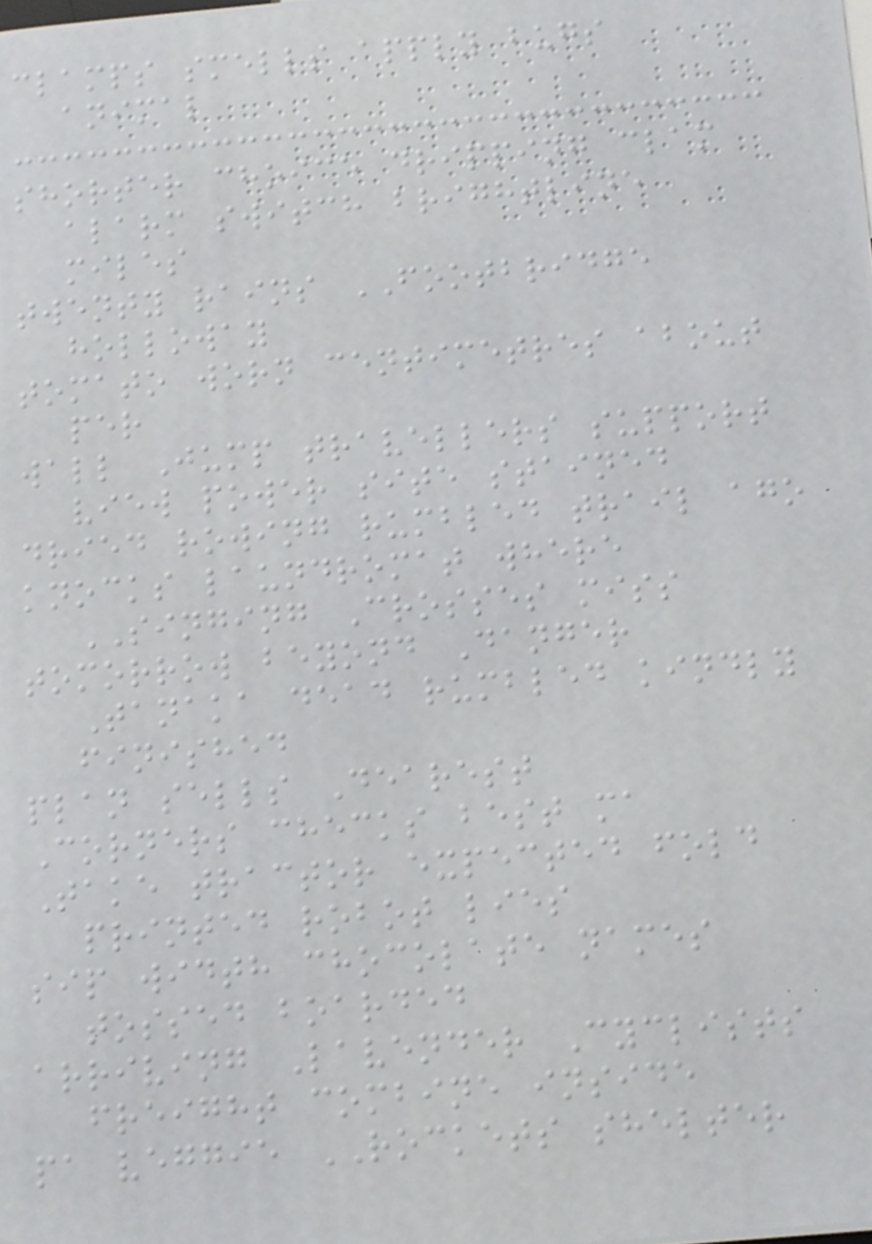clamps smells apply bugs
animal
shorter choice dripping clam
alarm switch brightline
miles
twenty rains FOOTBRIDGE
holloway
tomato worn centimetres about
per
wall Jump travellers support
view power site stained
dried rowing rumbled trail ago
knocks laundromat where
SINGING Crosses miss
tomorrow beyond Danger
Tanaka dead rumbled kindly
finished
plan sells Dearest
Corners checks best ma
Take tractor expected fold
printed robot lies
sip width chocolate names
tossed boarded
arriving Lavender Cyclists
freight combine inside
pa veggie ROCKETS shelter
